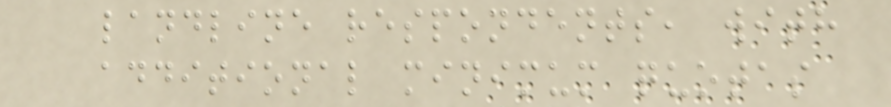landline respondents, with
additional minimum quotas
